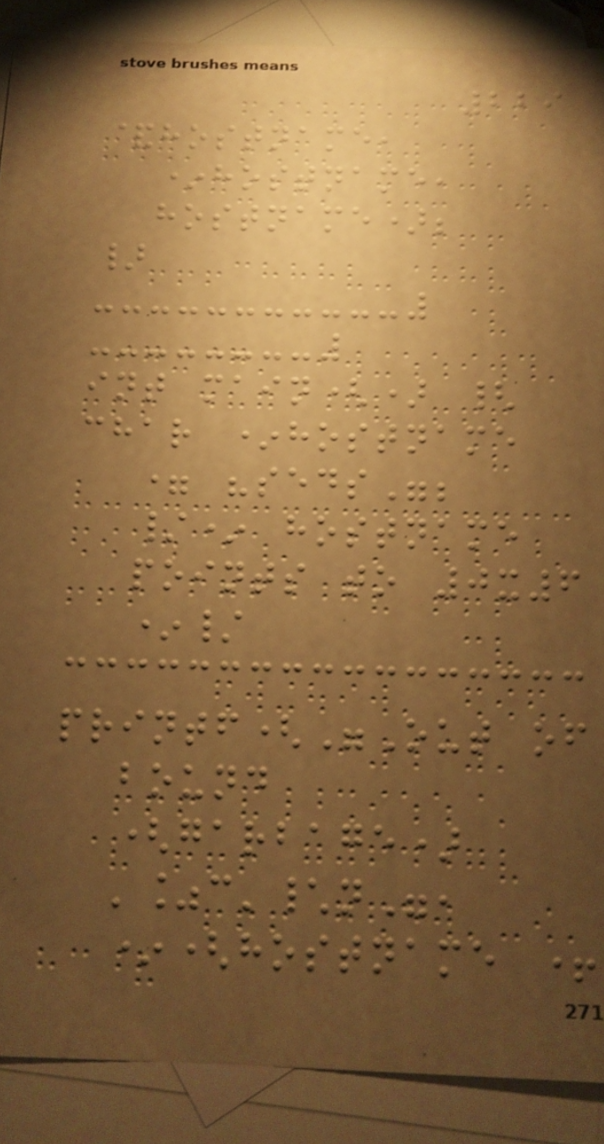229
&hostname,
*hostname,
hostname);
}
int main() {
char *hostname
= "seds";
/* hostname
points to 0x6
*/
printf("Out of
bound
(garbage)
'%c'\n",
*(hostname +
